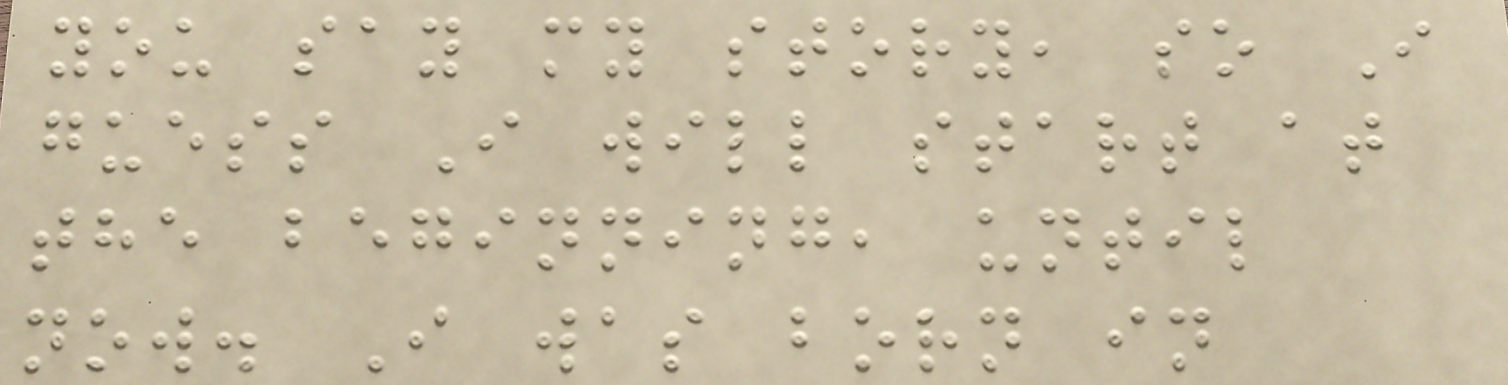you say my story, so I
guess I will start at
the beginning, until
now. I was born in
